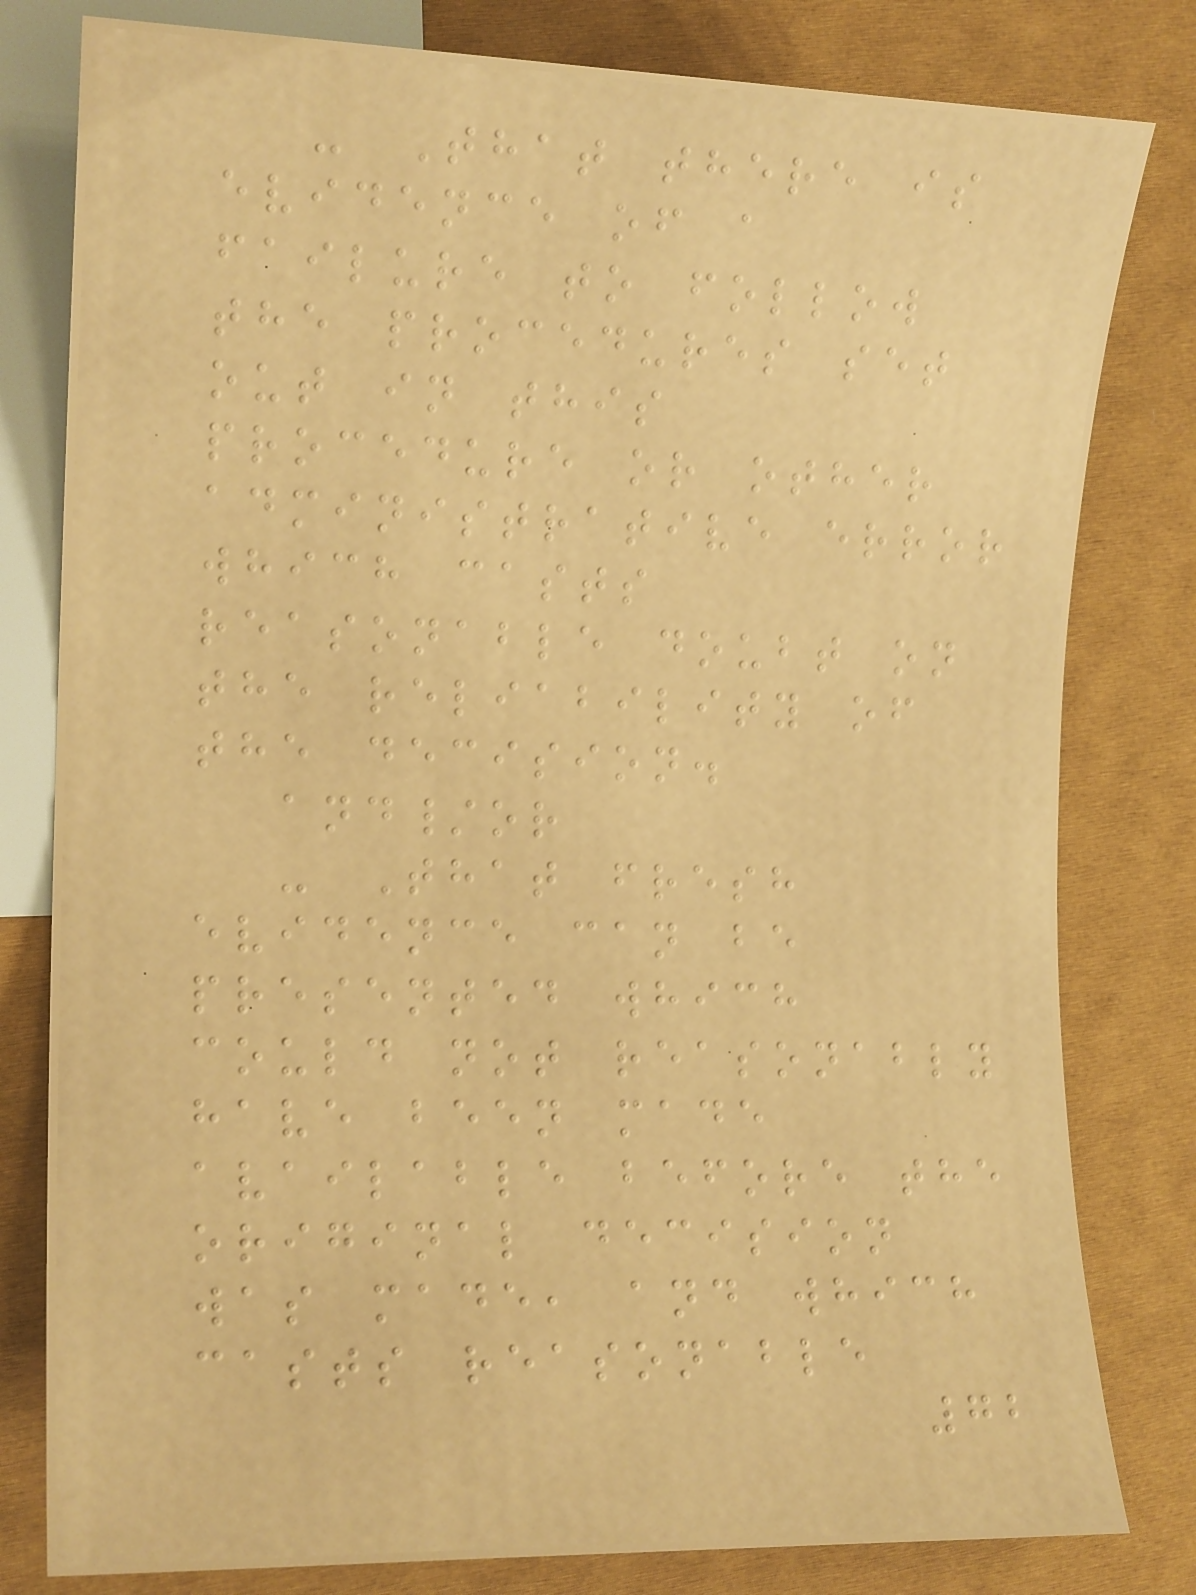- That there is
evidence of a
failure to follow
the procedures set
out in this
procedure or other
administrative error
which casts
reasonable doubt on
the reliability of
the decision.
and/or
- That fresh
evidence can be
presented which
could not reasonably
have been made
available before the
original decision
was made, and which
casts reasonable
72
